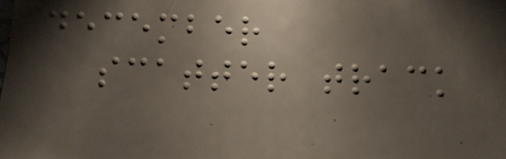december
scatter track
